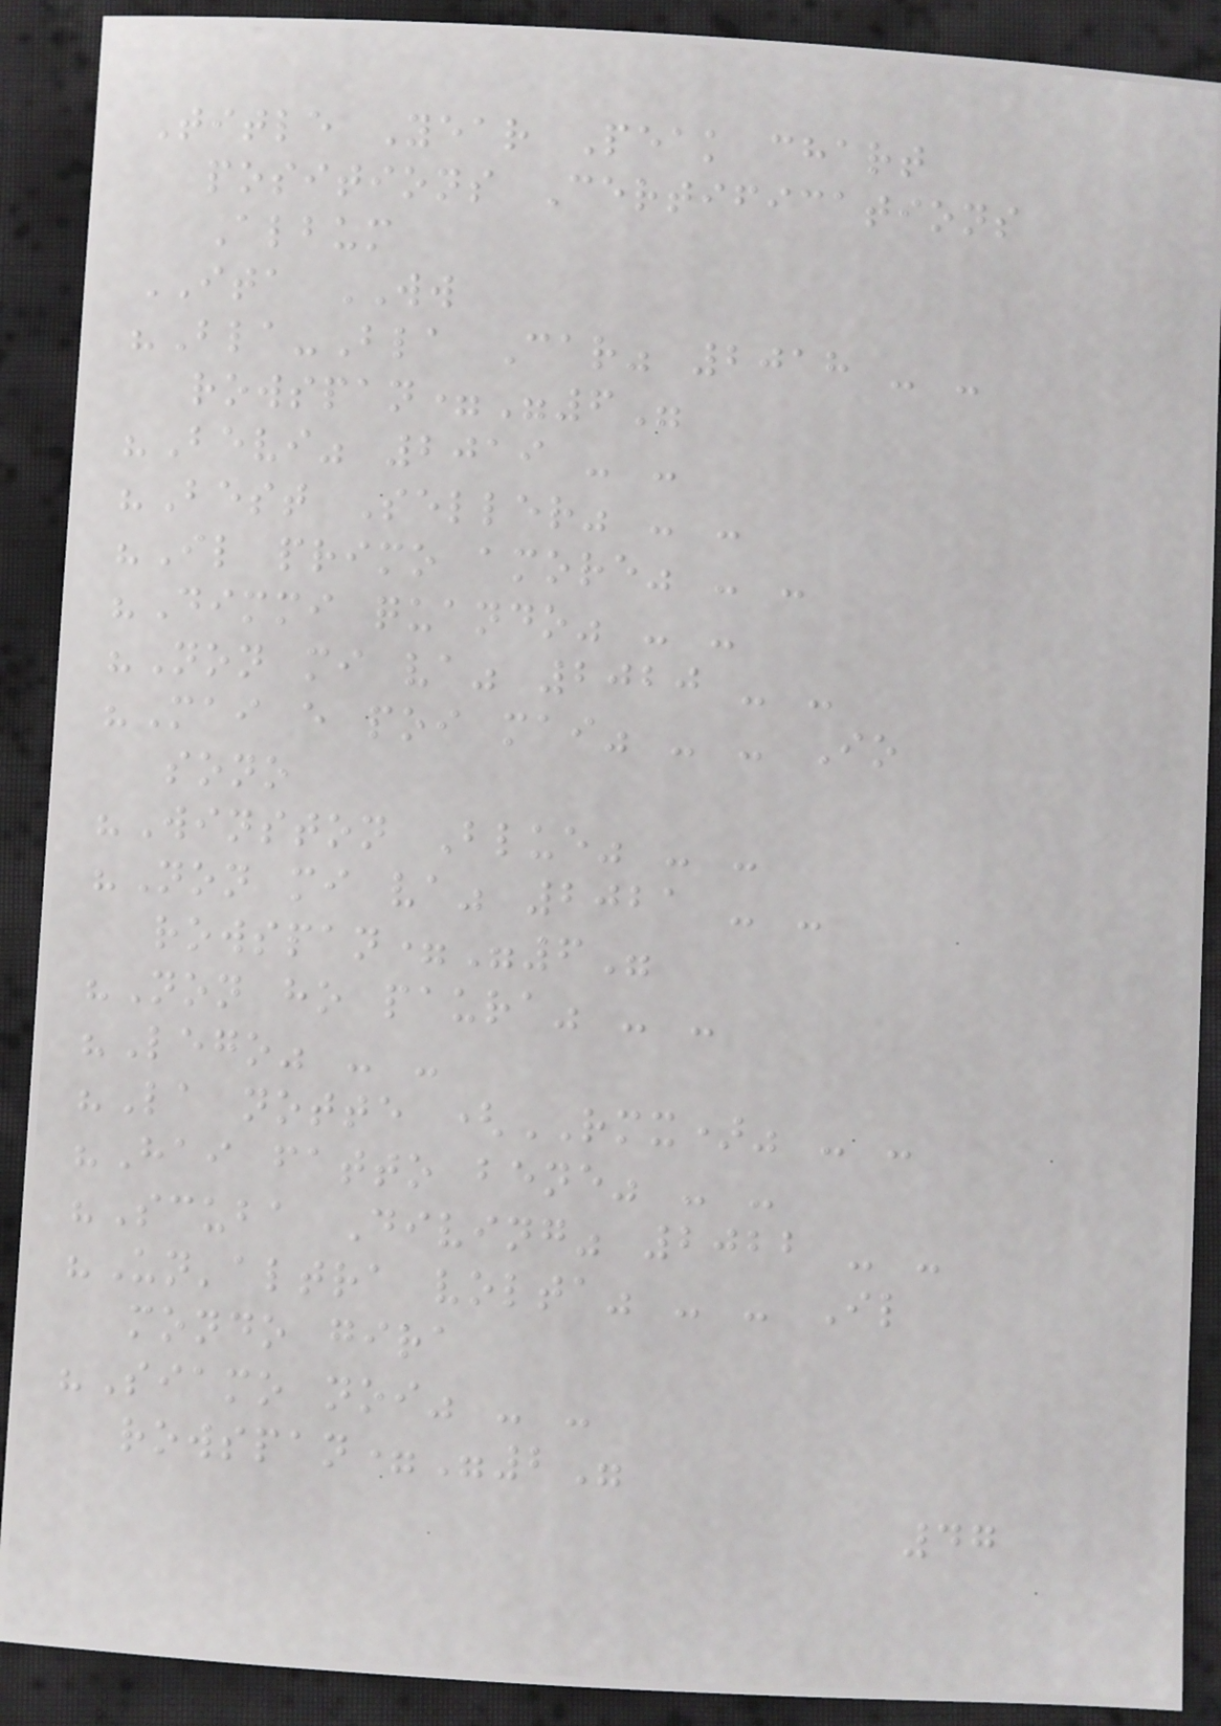Title Year Peak chart
positions Certifications
Album
ITA WW
"Bla-Bla Car" 2018 - -
rowspan="6"
"Bevi" 2019 - -
"Best Seller" - -
"Il primo amore" - -
"Dimmi quando" - -
"Non mi va" 2020 - -
"Mai e poi mai" - - Io
sono
"Winston Blue" - -
"Non mi va" 2021 - -
rowspan="6"
"Non ho paura" - -
"Lego" - -
"La notte (RMX)" - -
"Hai fatto bene" - -
"Scuba Diving" 2022 - -
"Un'altra volta" - - Il
mondo gira
"Siamo noi" - -
rowspan="2"
47
